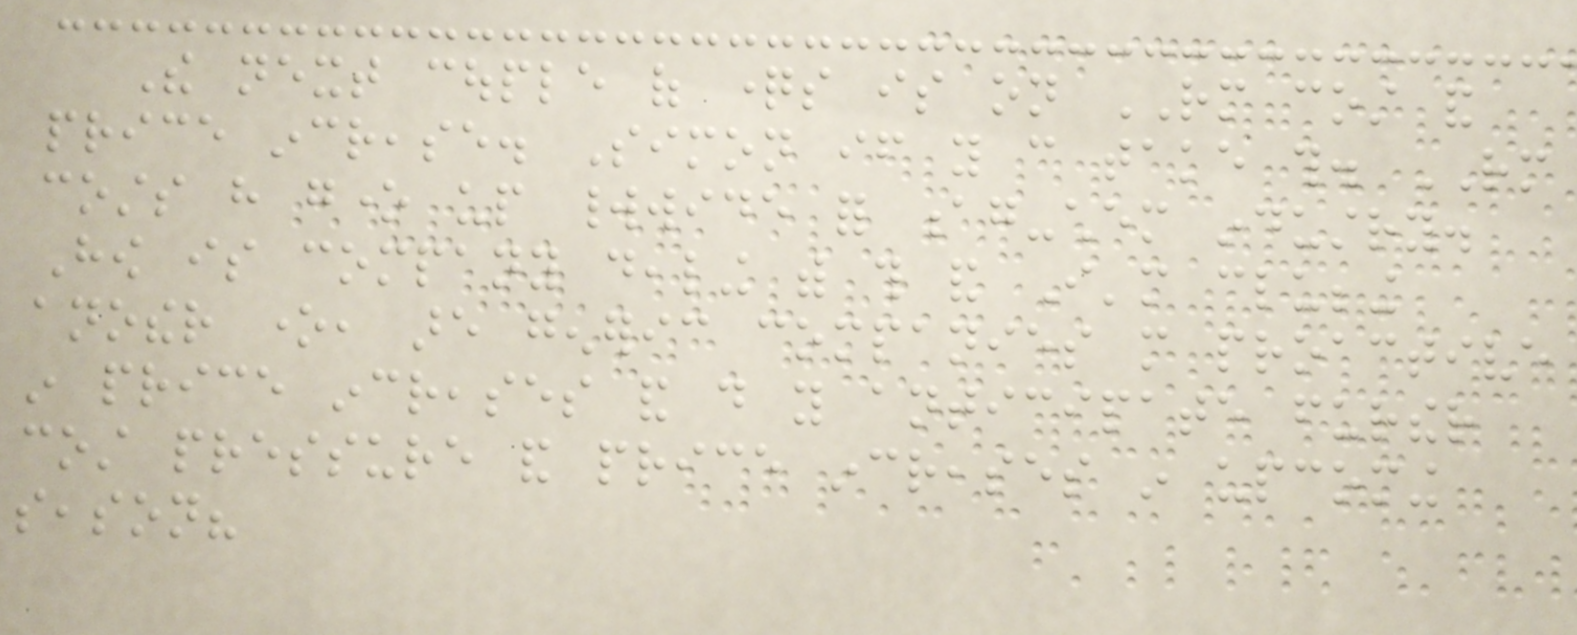The next couple of questions is on RM cost and
price increase. Simon if you can take this. RM
costs have gone up worldwide for ag-chem industry.
How is company dealing with this and I'm clubbing
another one, are generic companies more proactive
in price increases and do you anticipate further
cost pressure and price increases in upcoming
season?
